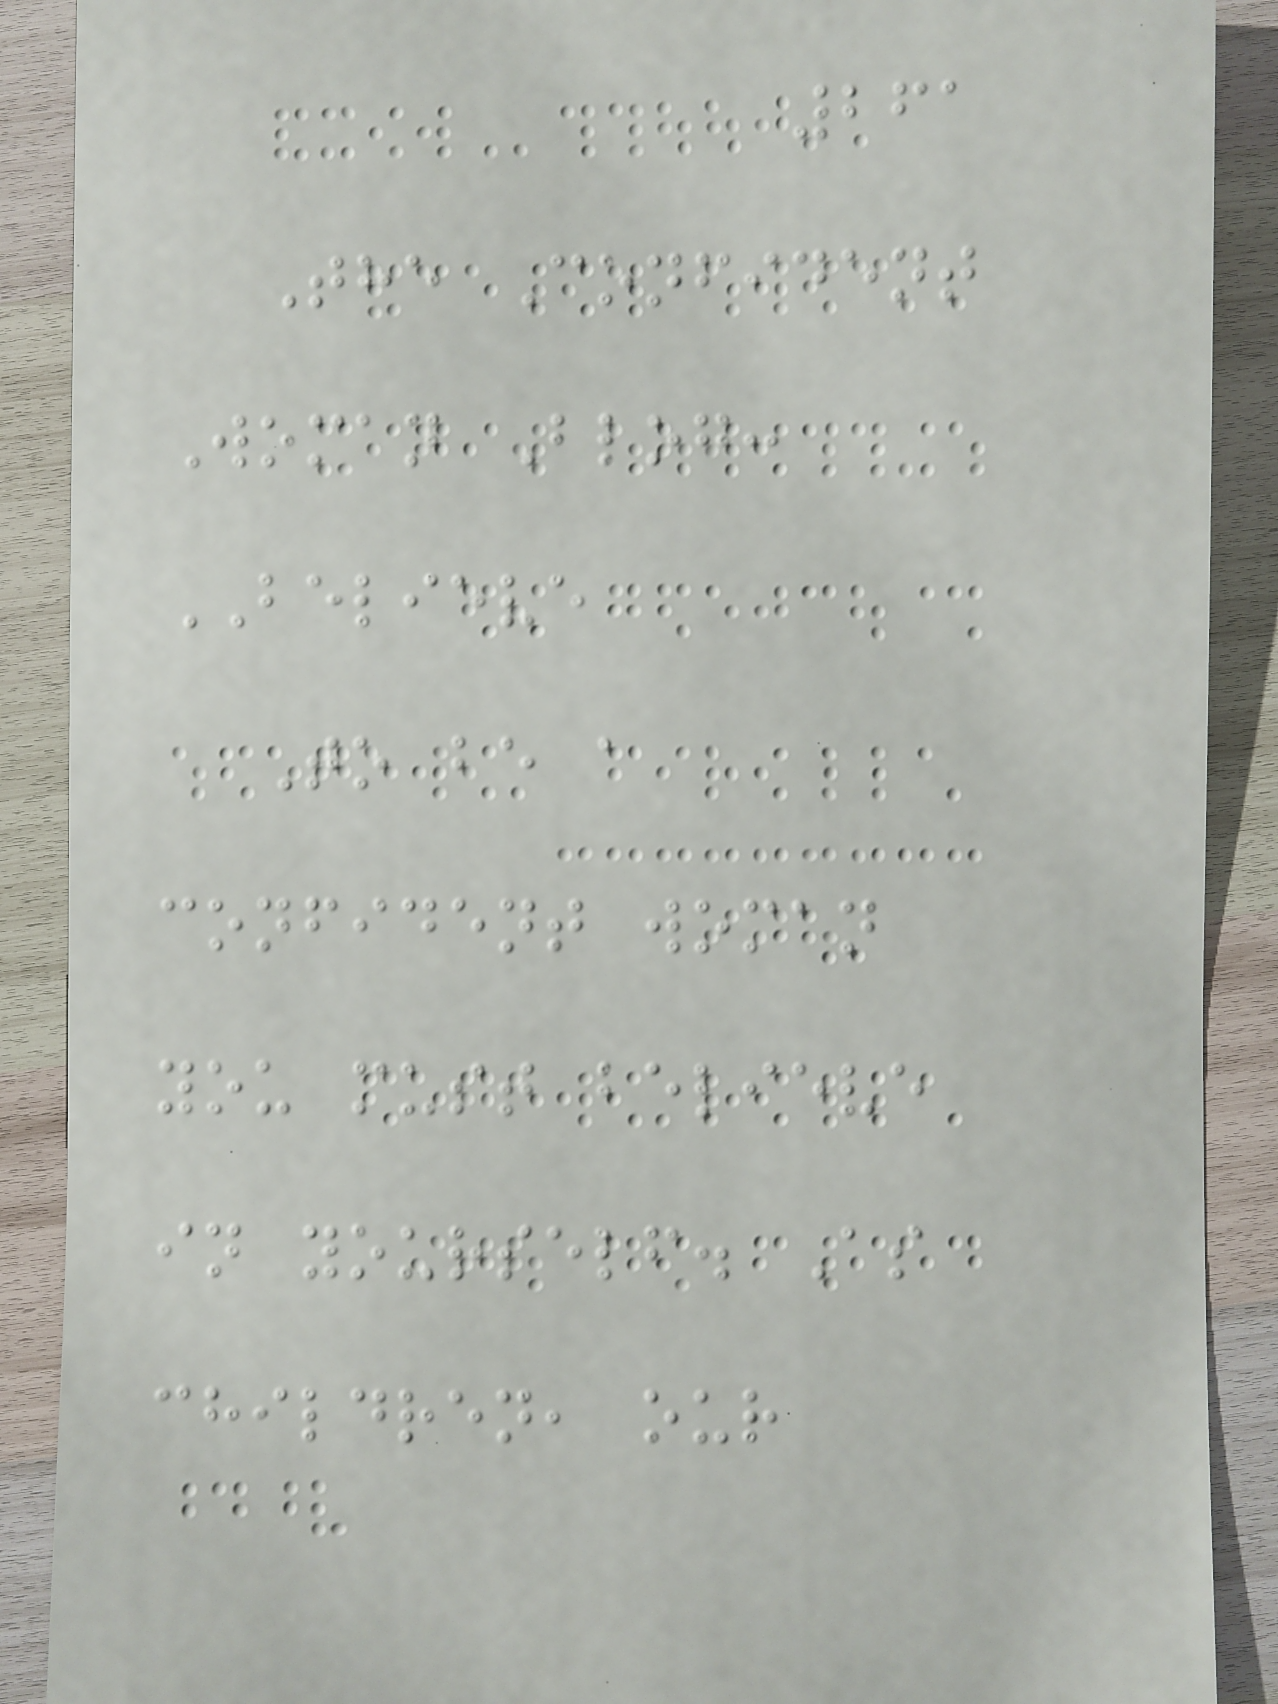261
The Confident
Woman Blog:
BELIEVE
To be a
confident woman
you must believe
in yourself. As
children, our
